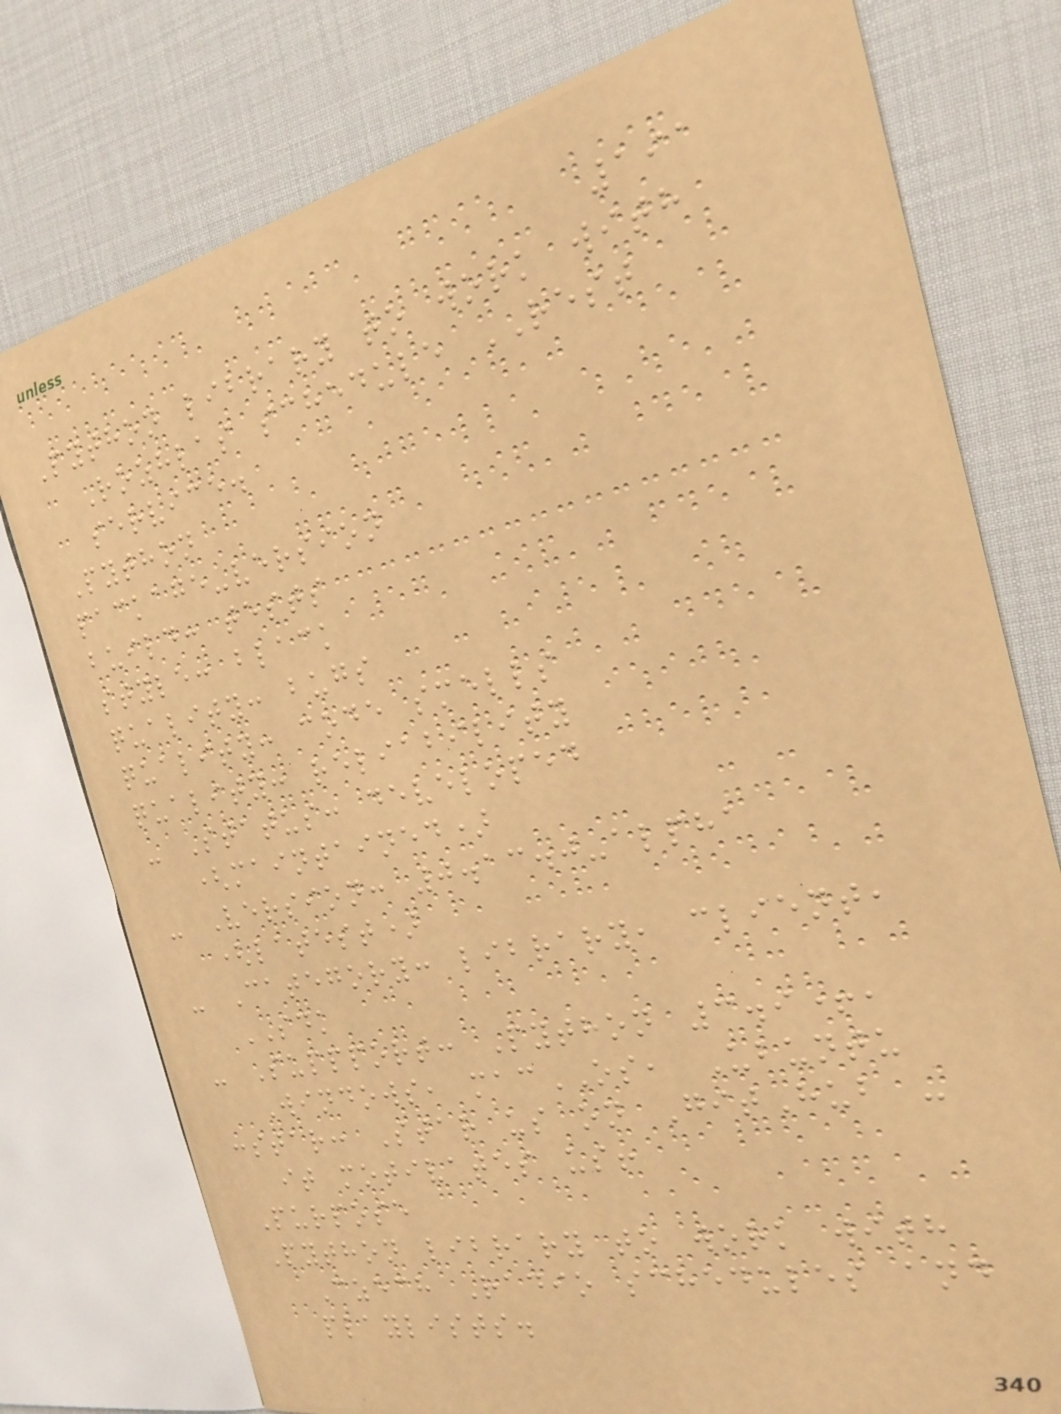191
Python library to work with
Rozhlas schedule REST
service.
Python
package-version
build: tests
style: black
quality: bugs
quality: code smells
quality: reliability
- Status: developed
(maintained)
- Version: 0.13.0-alpha
(latest)
- Category: library, client,
SDK
- Suppport: Python 3.9+,
Windows, macOS, Ubuntu
:star: Star us on GitHub -
it motivates us!
Purpose
Python library to work with
Czech Radio schedules and
playlists.
